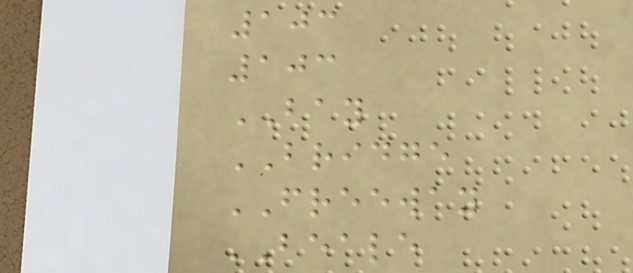103
103
BAY
BRIDGE
FREEWAY
BEALE
